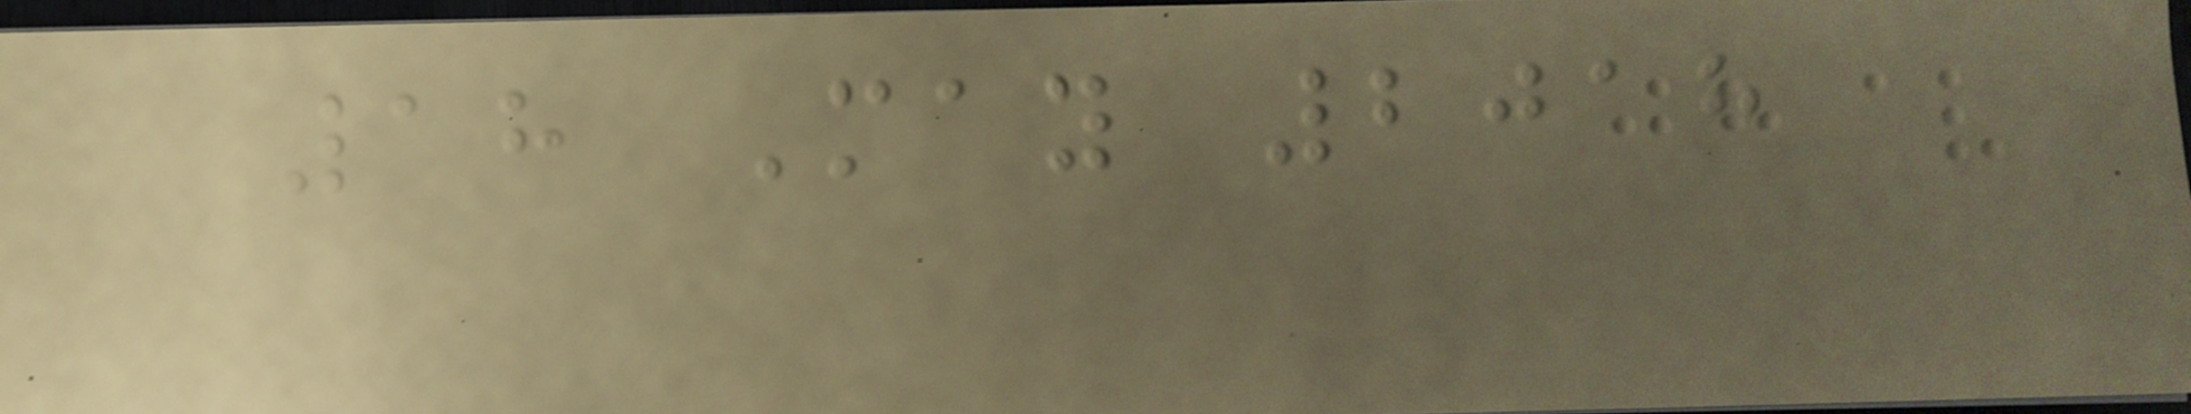18 May 2018
